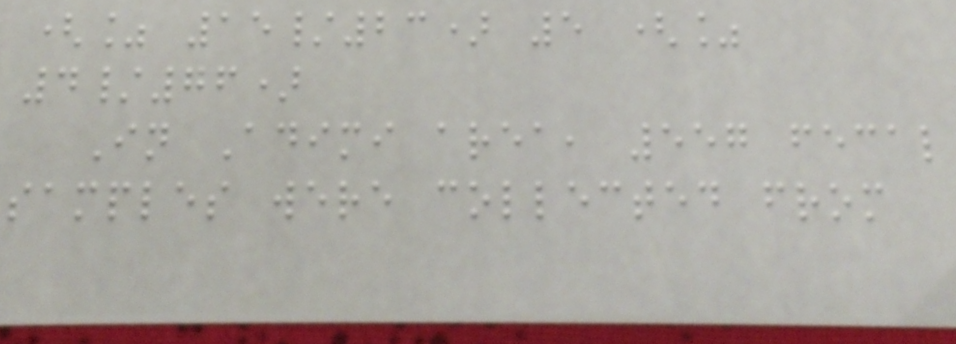(% 15/23) 5 (%
4/76)
In Adimi area, 557 fecal
samples were collected from
